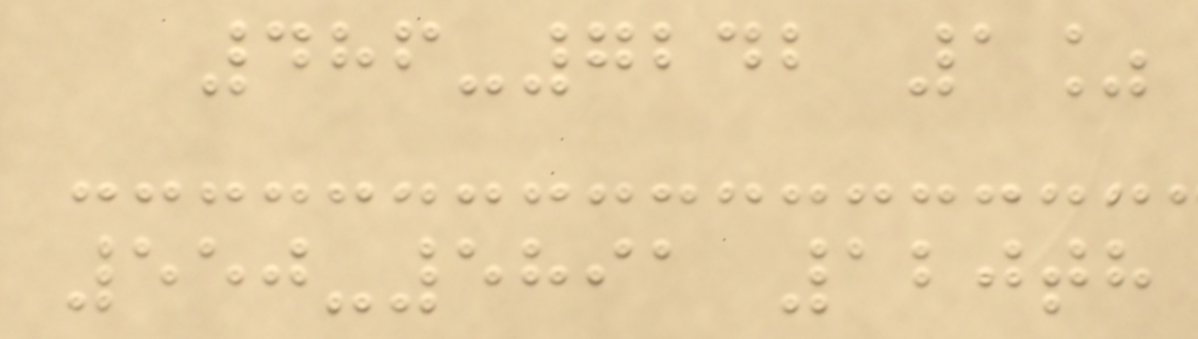486-7242 1%
550-5891 120th
